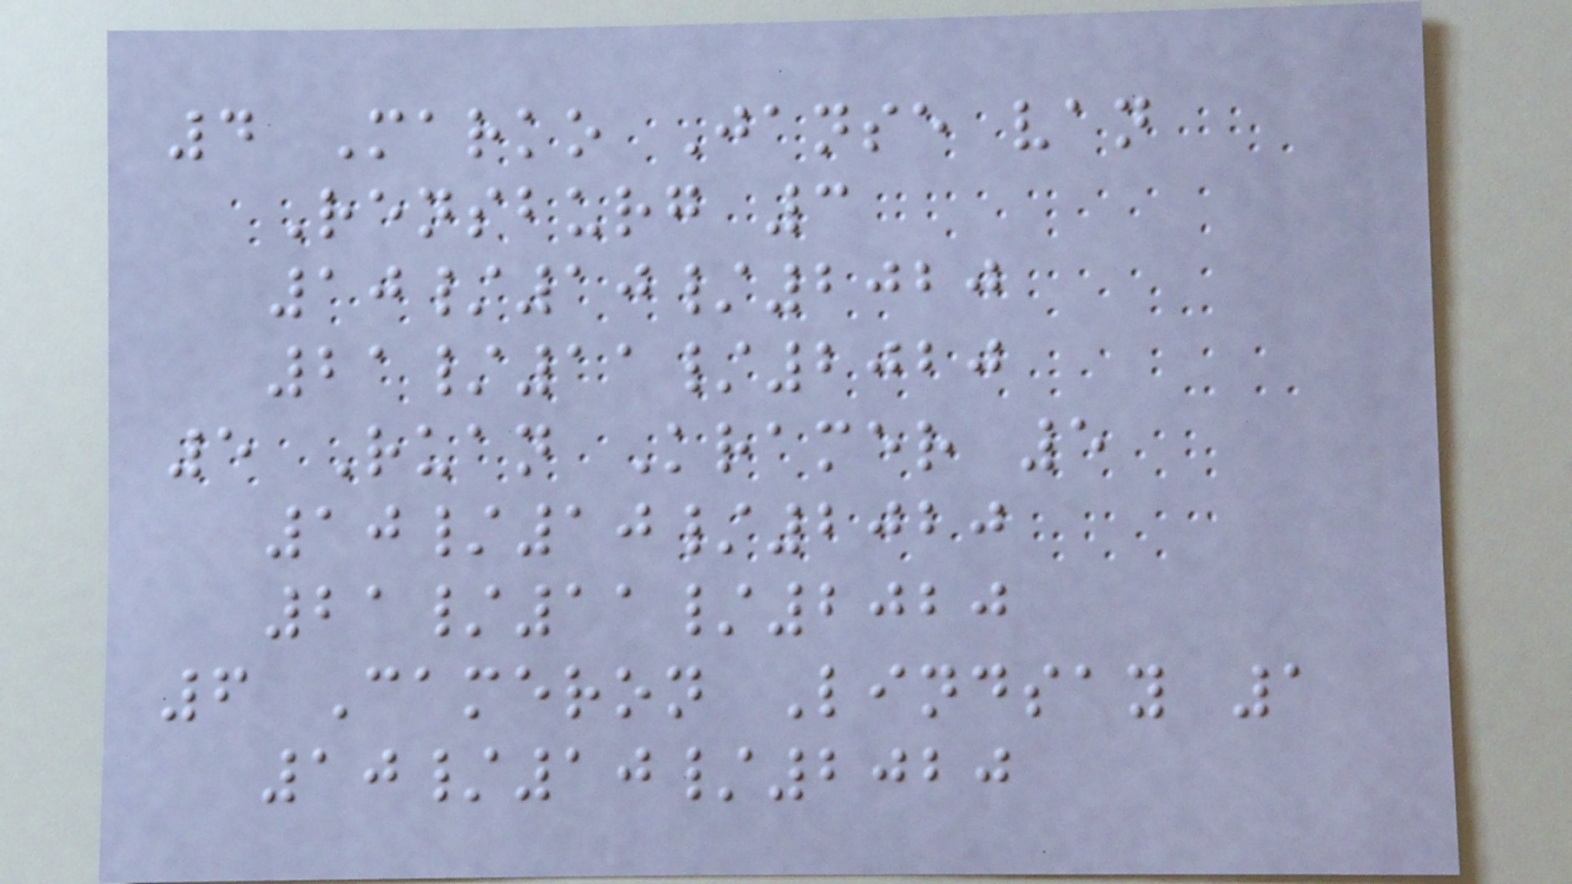4 Marko Janse van
Rensburg 3
10/10/2020
21/11/2020
5 Ruan Kramer 5
10/10/2020
21/11/2020
6 Cameron Lindsay 1
10/10/2020
